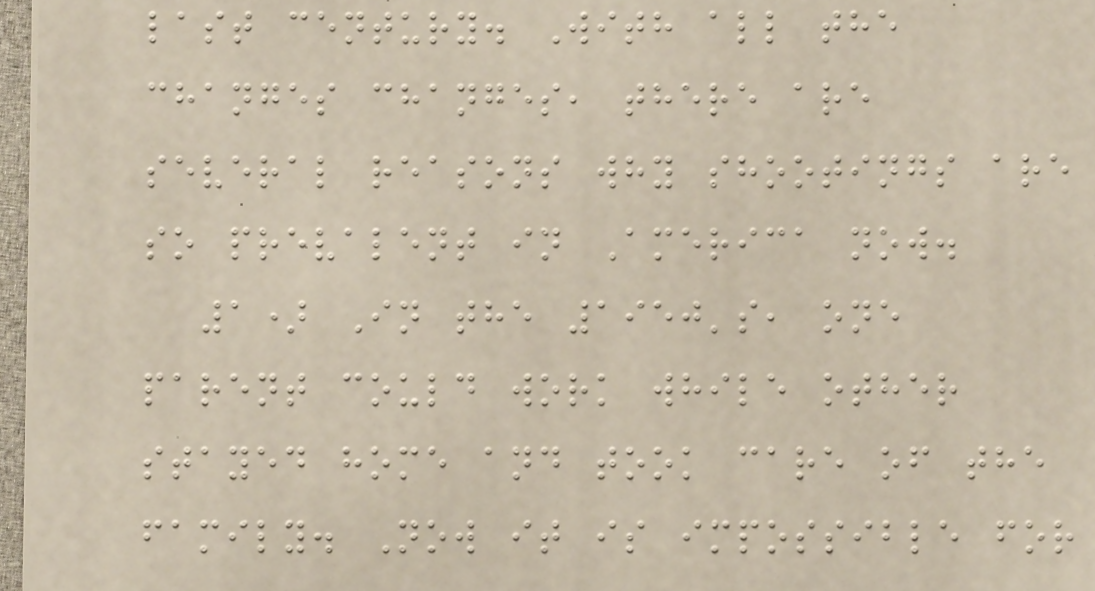last century. With all the
changes changes, there are
several reasons why shootings are
so prevalent in America now.
1) In the 1950's, one
parent could work while other
stayed home and took care of the
family. Now it is impossible for
